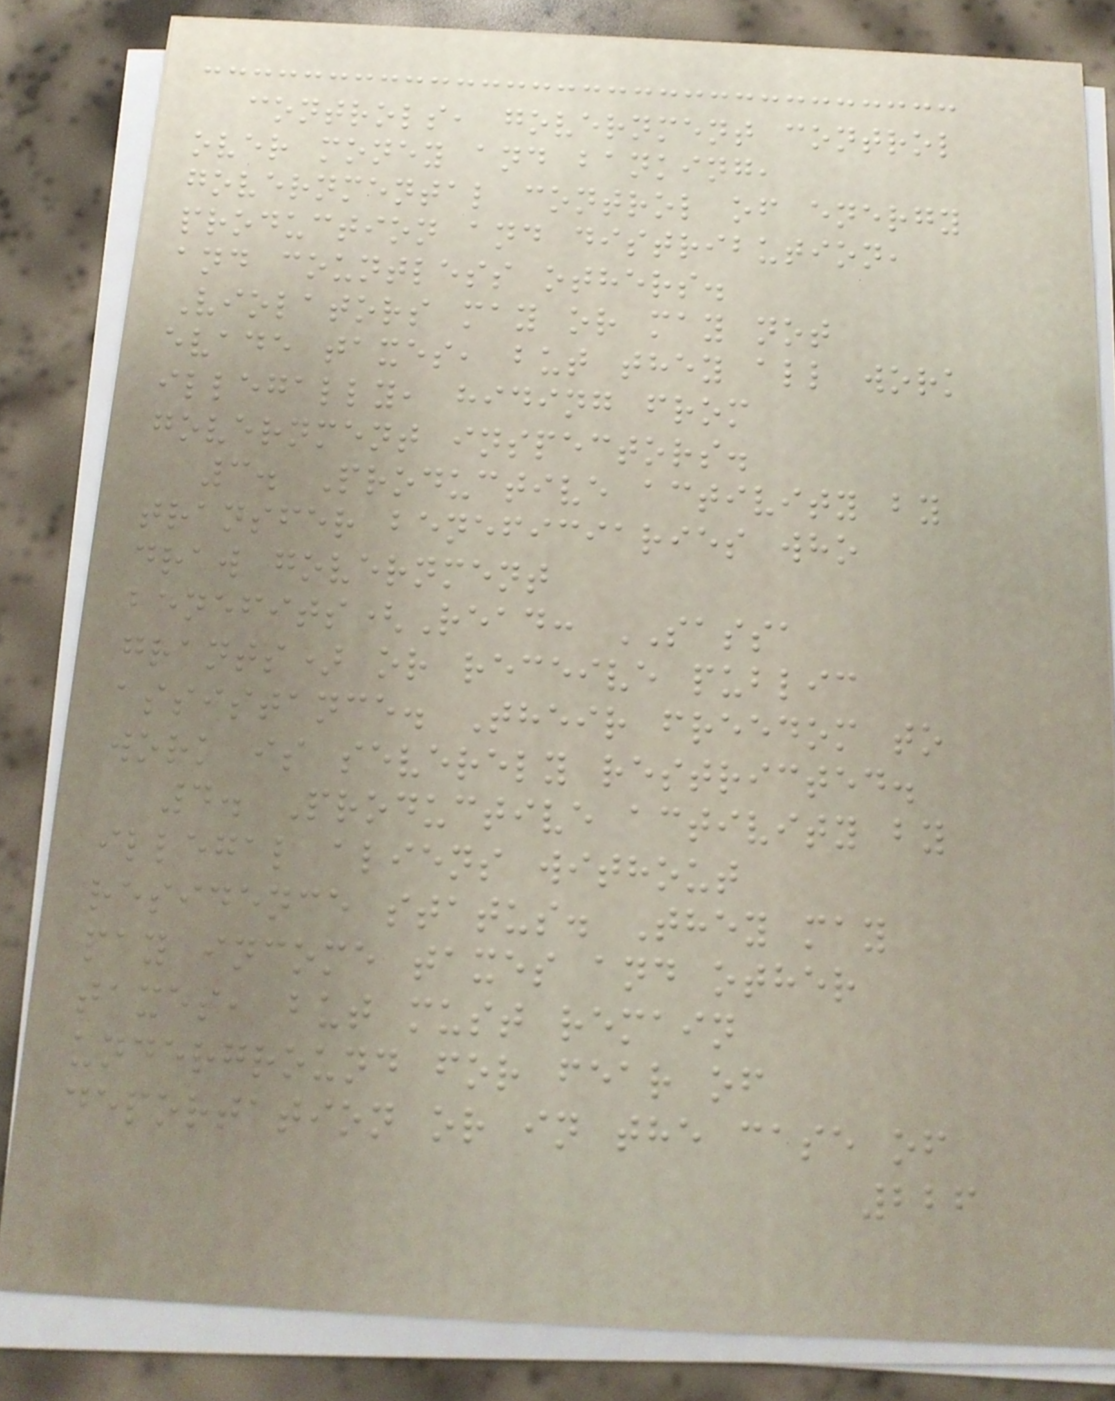controls, government control
over money and banking,
governmental control of energy
production and distribution,
and countless others.
Violators may or may not
evade taxes, but they all work
illegally, hiding from
government inspectors.
3. Productive activity by
transfer beneficiaries who
draw government
benefits(Read: SASSA
grants) or receive public
assistance. Their freedom to
work is severely restricted.
4. Productive activity by
illegal aliens without
residence status. They may
pay income taxes and other
taxes, but must remain
underground for fear of
deportation or in the case of
226
